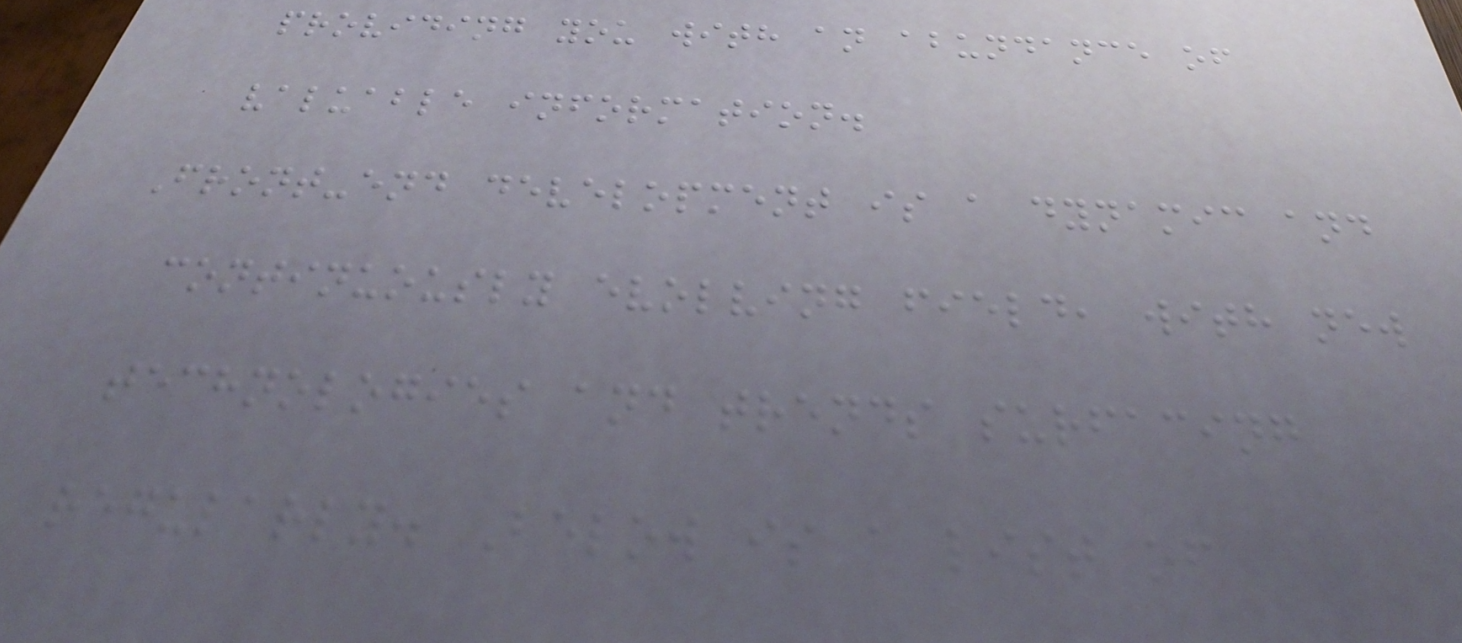providing you with an abundance of
valuable information.
Front-end development is a dynamic and
continuously evolving field, with new
technologies and trends surfacing
regularly. Below is a list of
